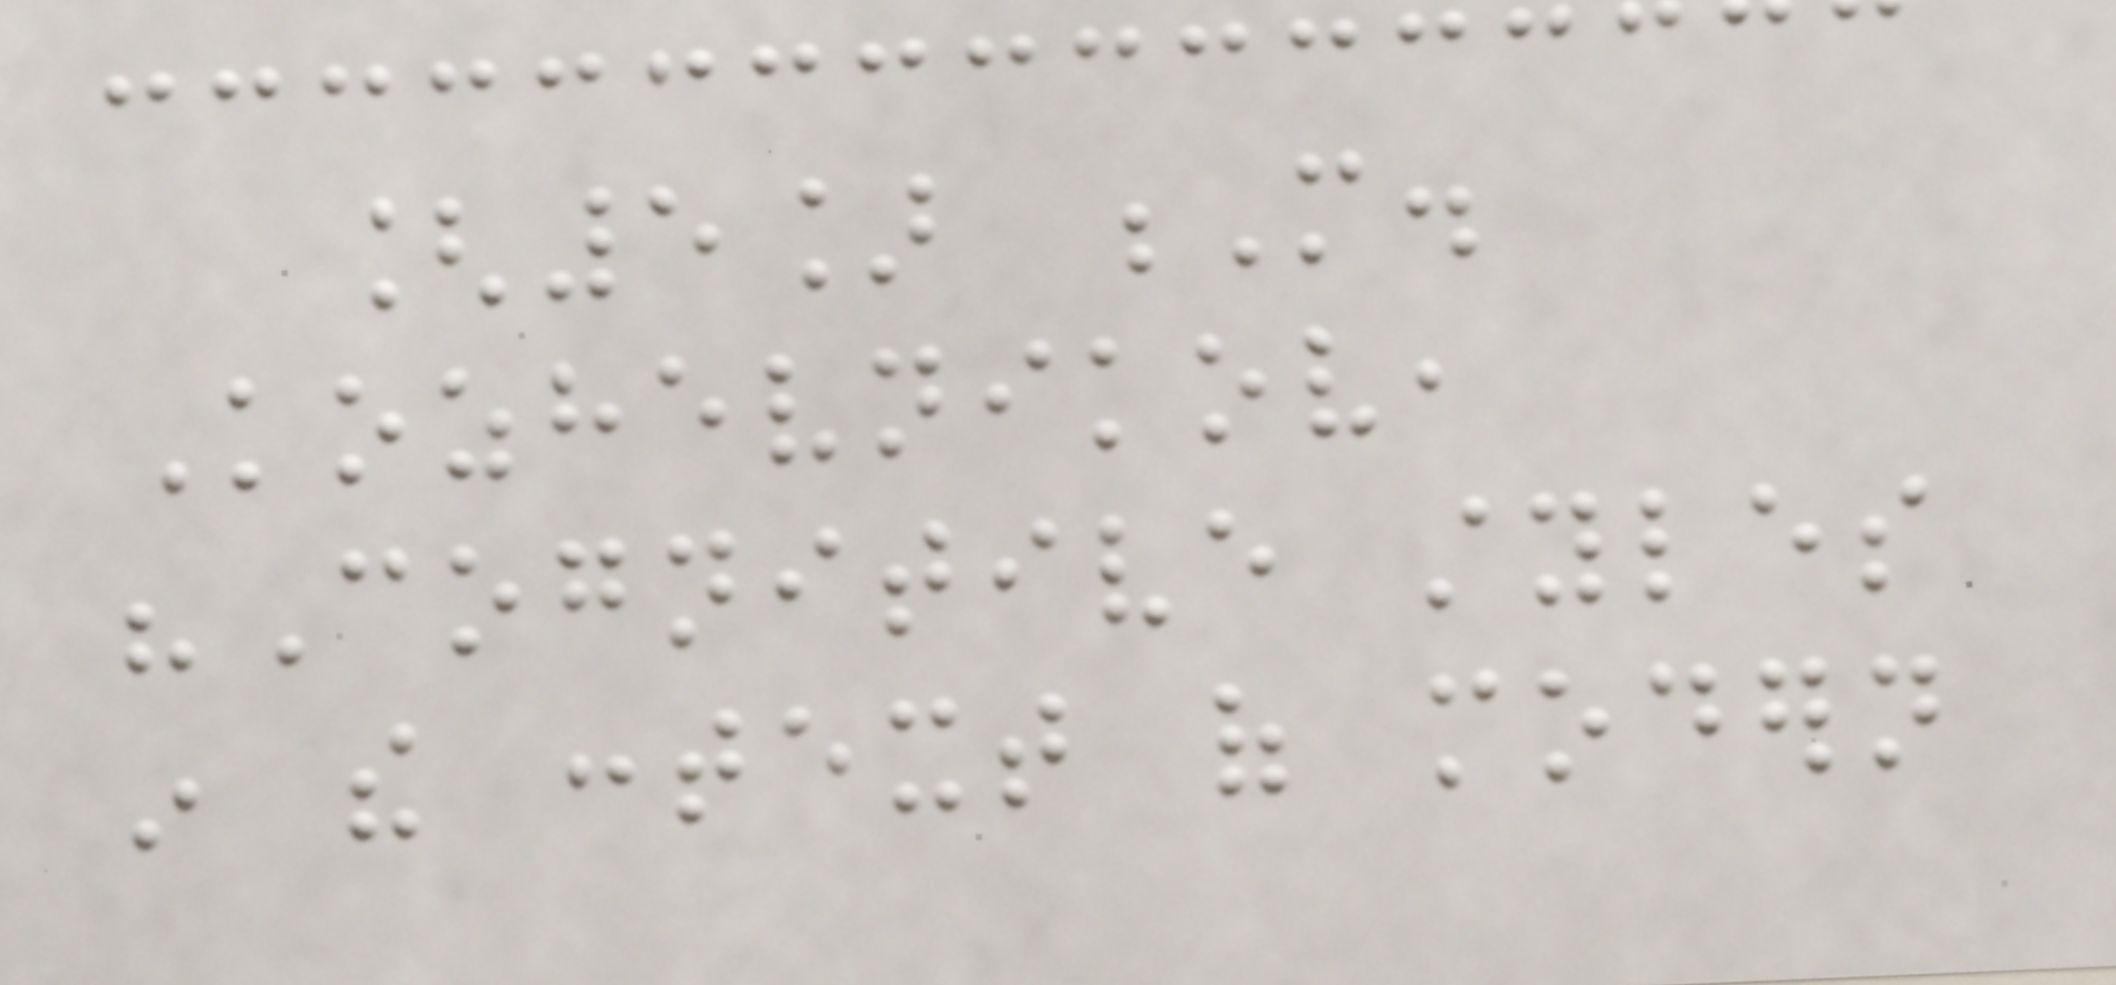[5] M.
Kozhevnikov,
"Cognitive styles
in the context of modern
